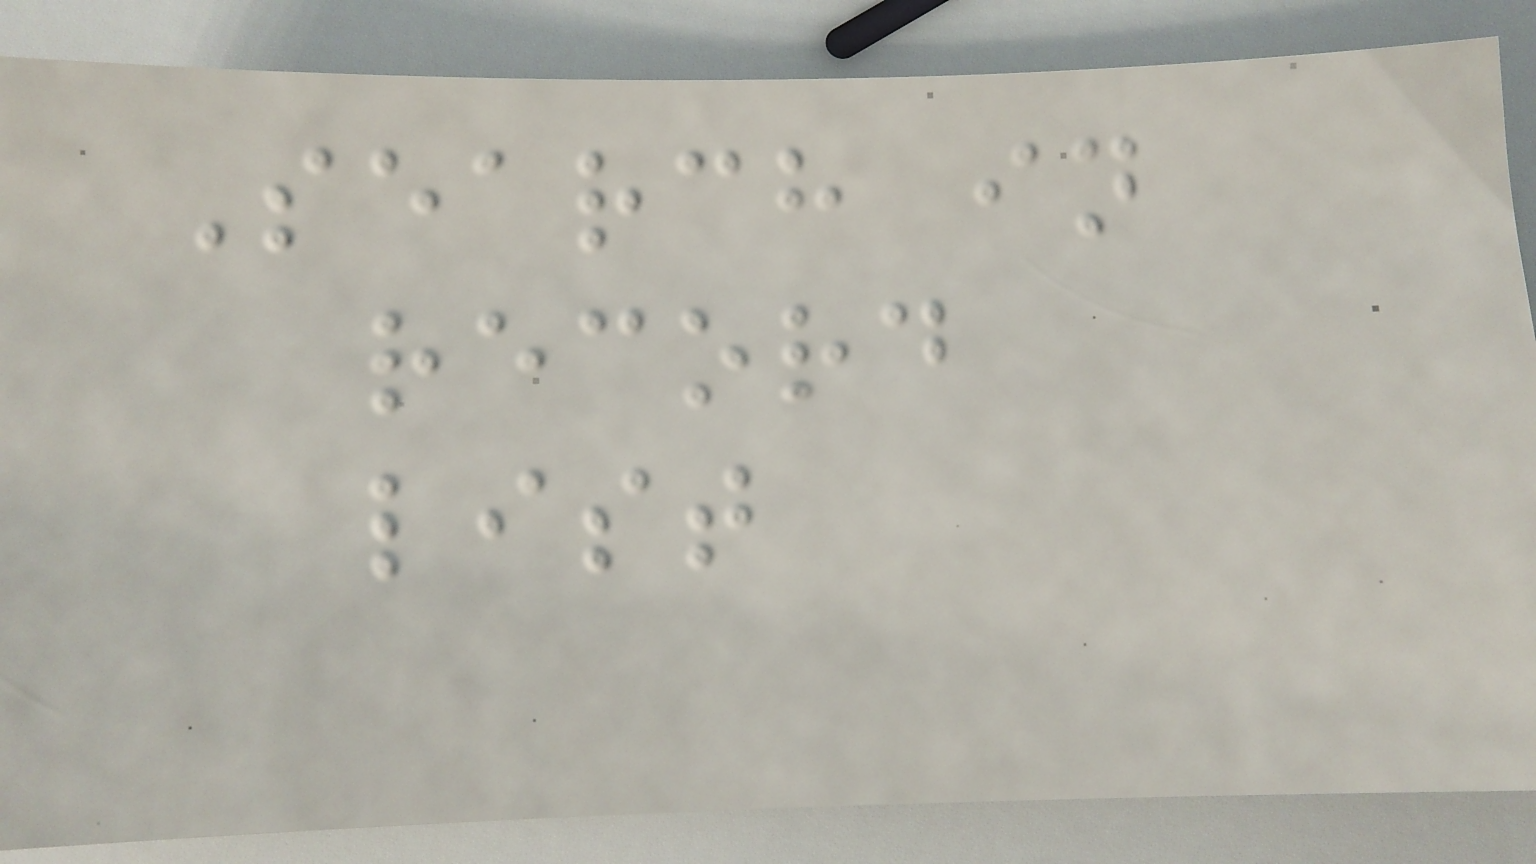Search in
record
list
